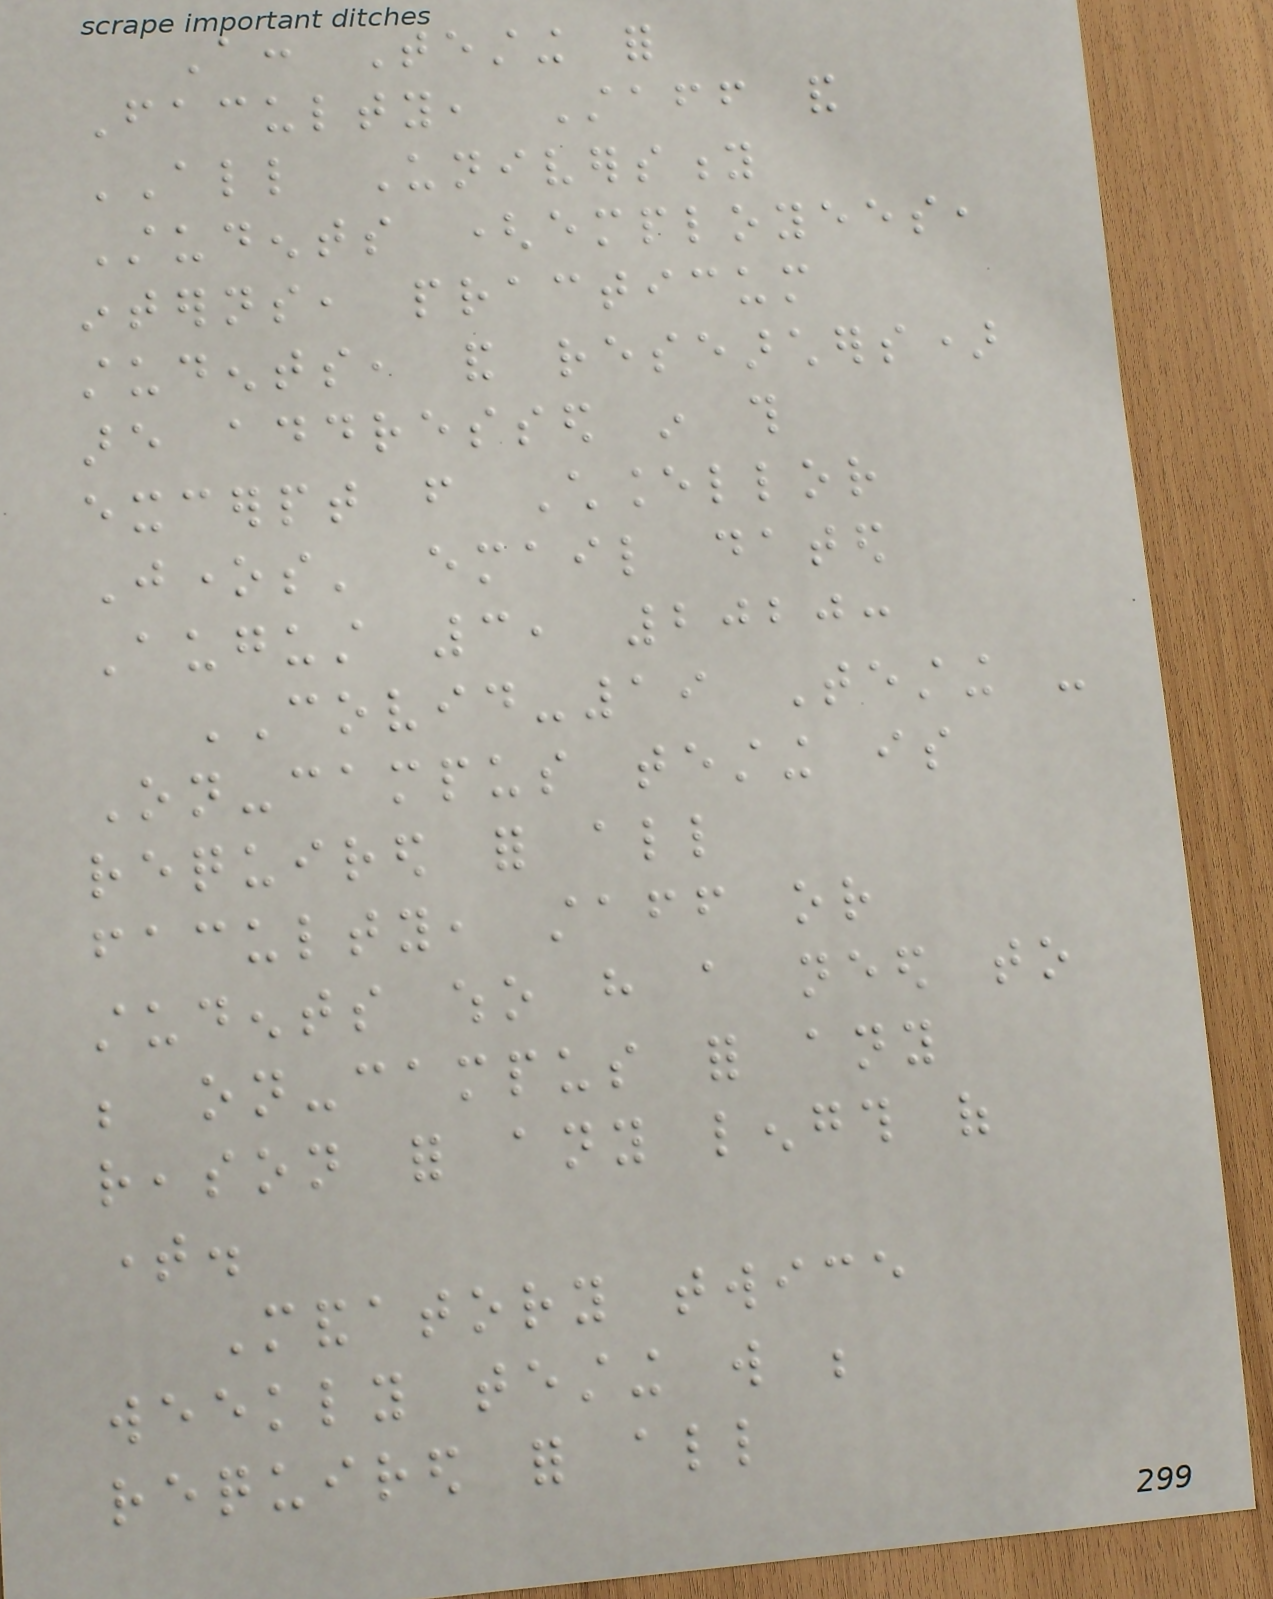A: Testing for
Faculty, Staff and
ALL University
Students (employees,
interns, practicum
students, and researchers)
are addressed in this
excerpt from Chancellor
Jones' email dated
August 3, 2020:
COVID-19 Testing -
On-campus testing is
required for all
faculty, staff or
students who have a need to
be on-campus for any
reason for any length of
time.
Mandatory twice
weekly testing will be
required for all
